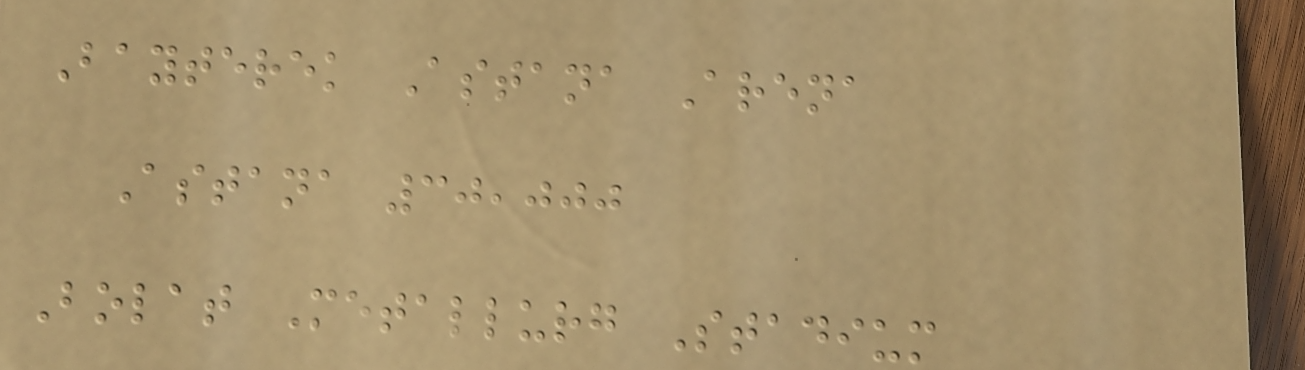Bayterek Astana Arena
Astana 30,000
Bolat Metallurg Stadium
